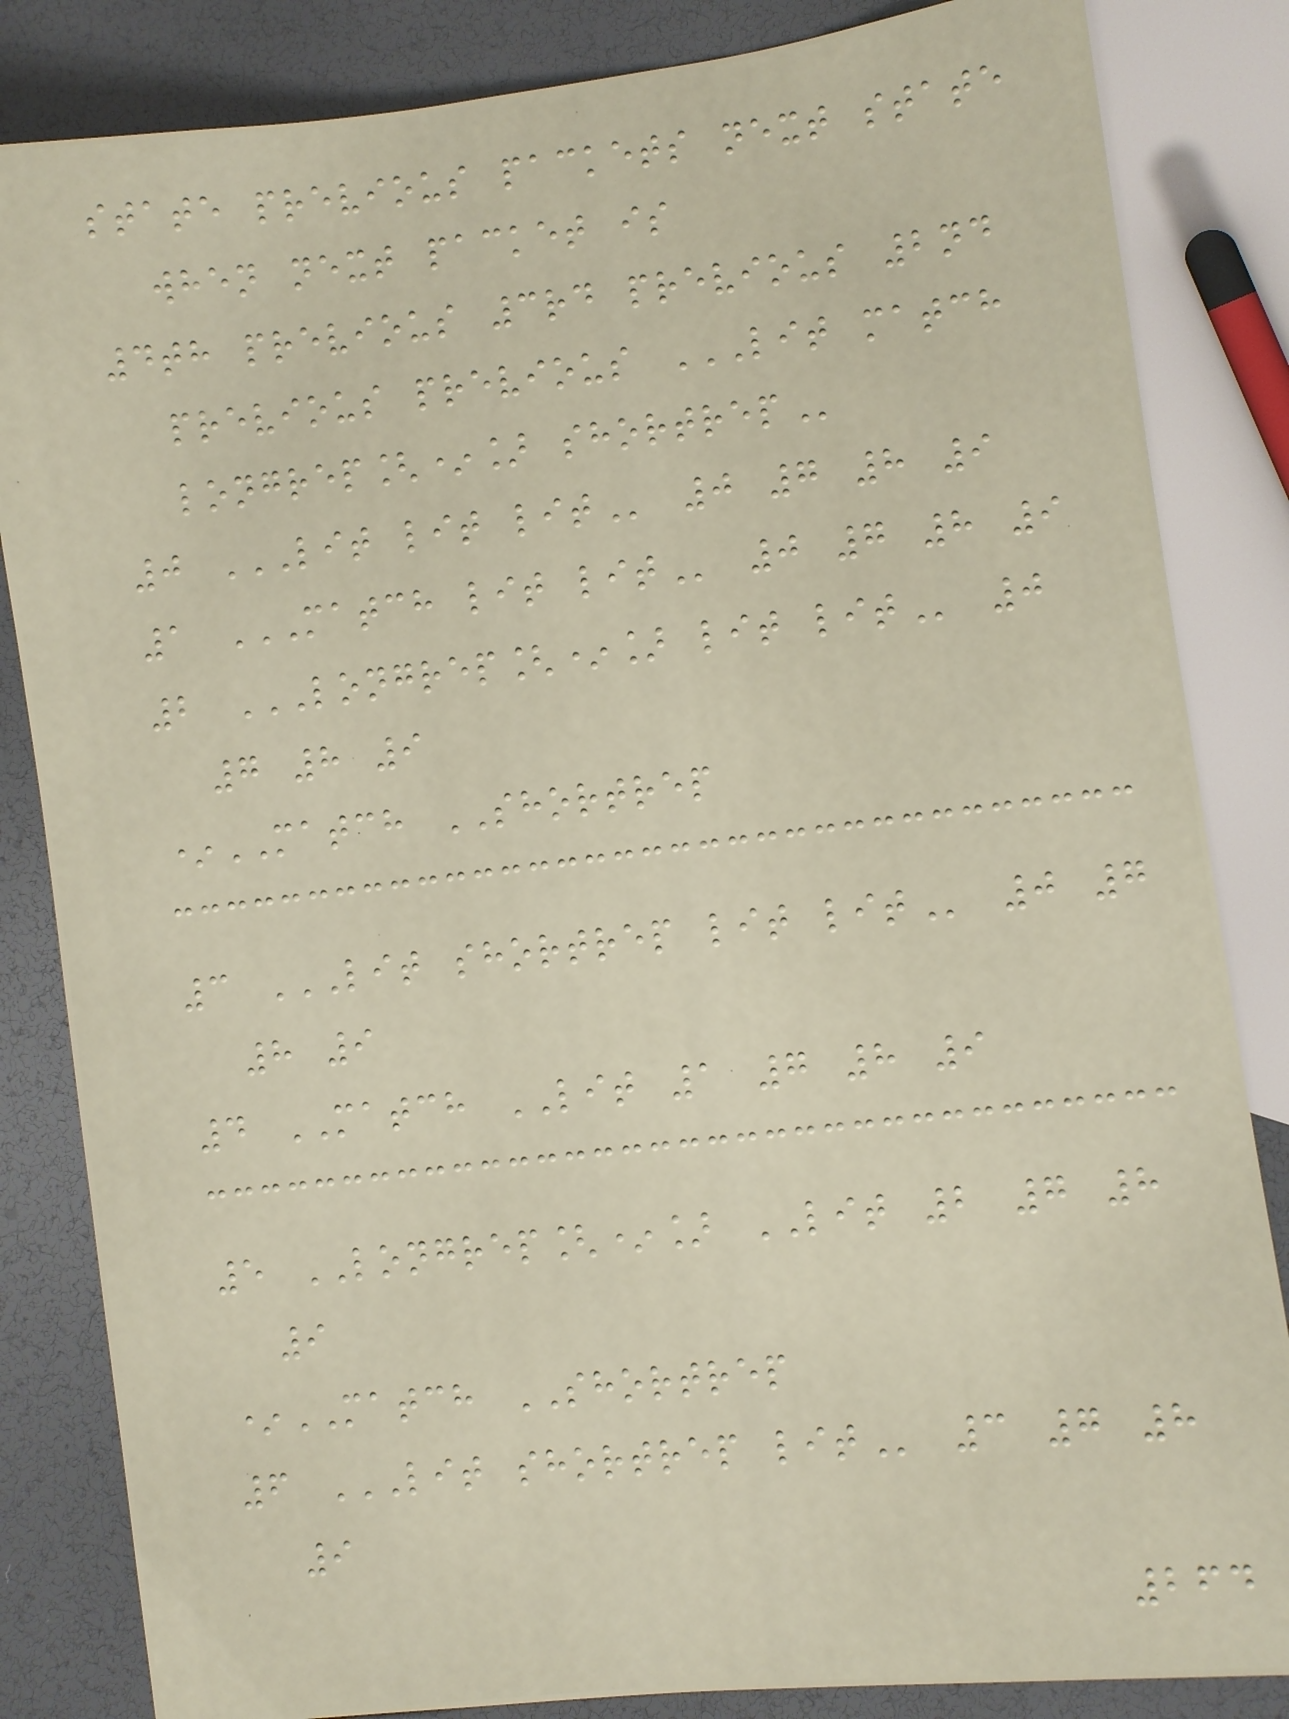state previous packets next state
when next packet is
4th previous 3rd previous 2nd
previous previous LIT MATCH
LONGREP[*] SHORTREP
0 LIT LIT LIT 0 7 8 9
1 MATCH LIT LIT 0 7 8 9
2 LONGREP[*] LIT LIT 0
7 8 9
*MATCH SHORTREP
3 LIT SHORTREP LIT LIT 0 7
8 9
4 MATCH LIT 1 7 8 9
5 LONGREP[*] LIT 2 7 8
9
*MATCH SHORTREP
6 LIT SHORTREP LIT 3 7 8
9
264
